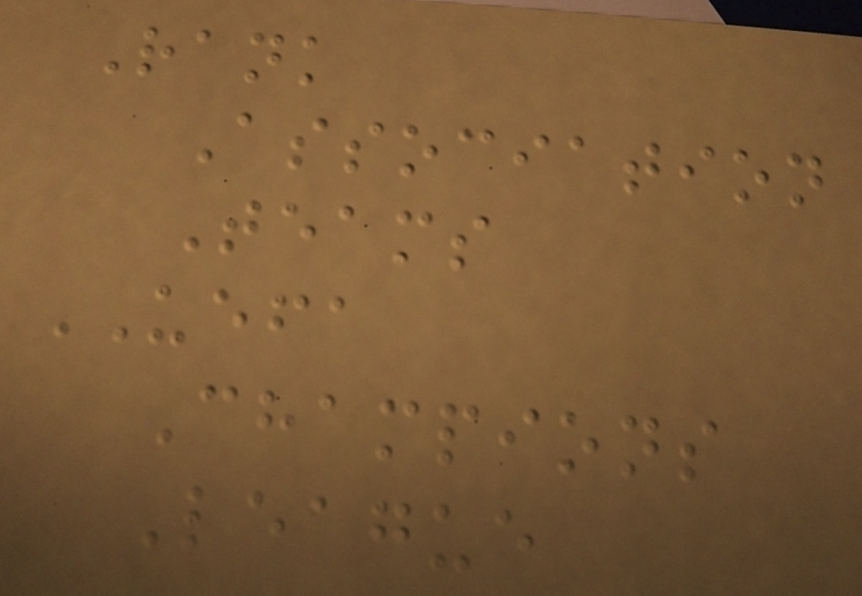Rank
Association
Teams
UEFA
Champions
League
